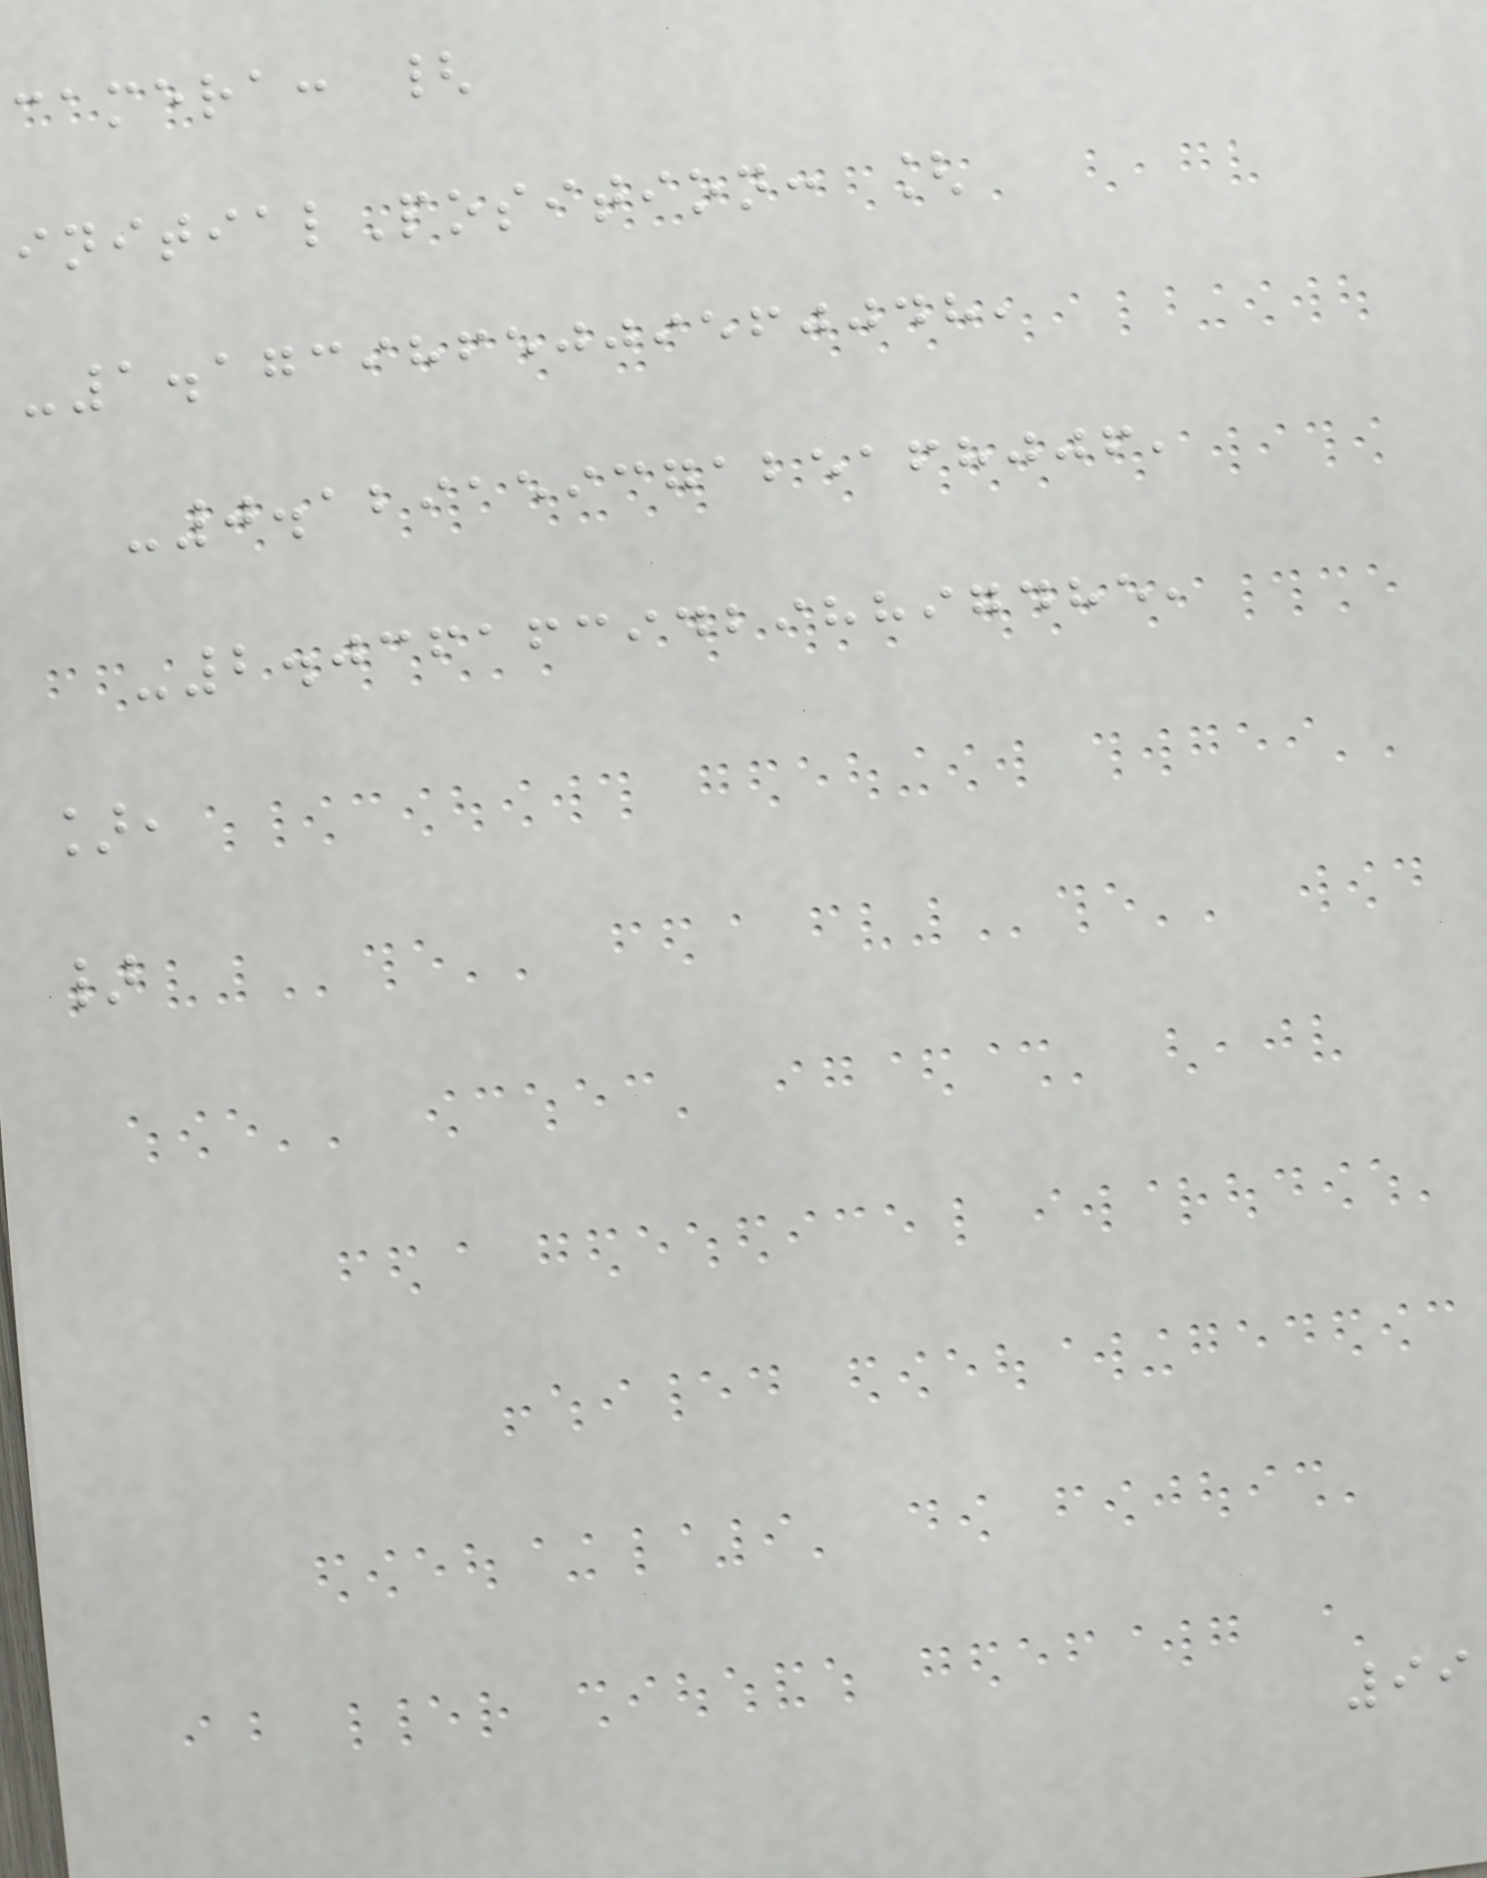camera: {
initialPosition: [
-1.1739865009560048,
-0.12915937125168006,
-2.03616394298897485,
],
}
99
